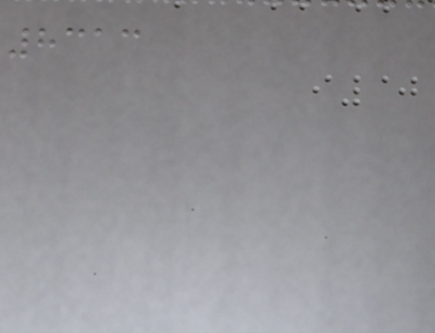8313
